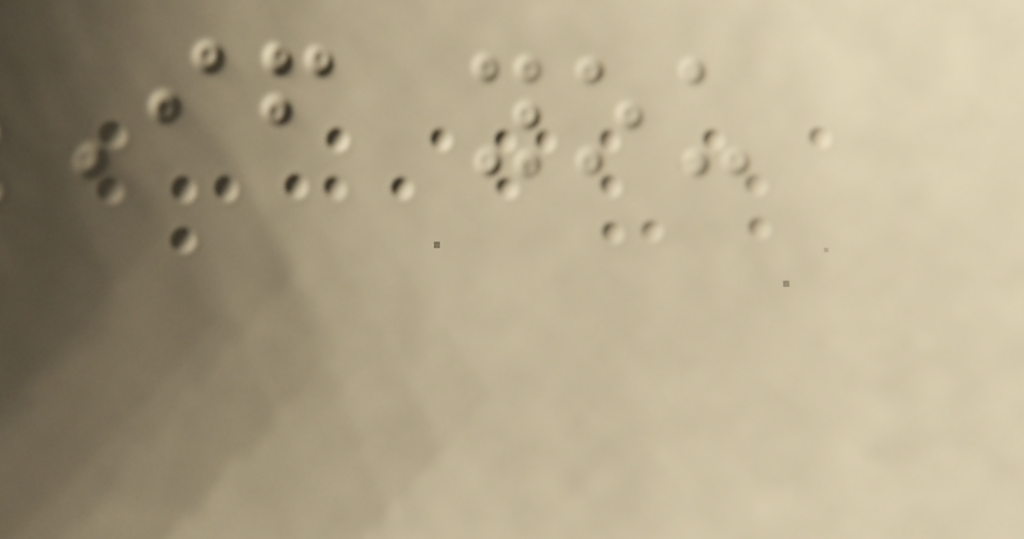If you
